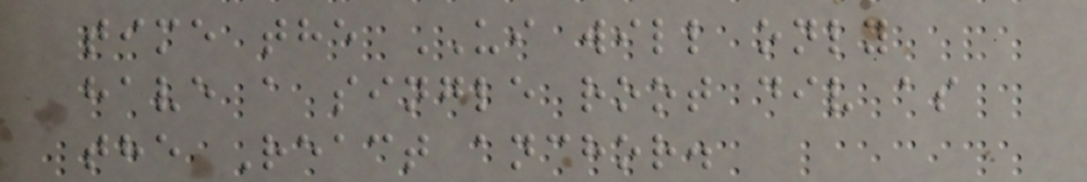time the UI will only
have a single root div as
the React anchor.
